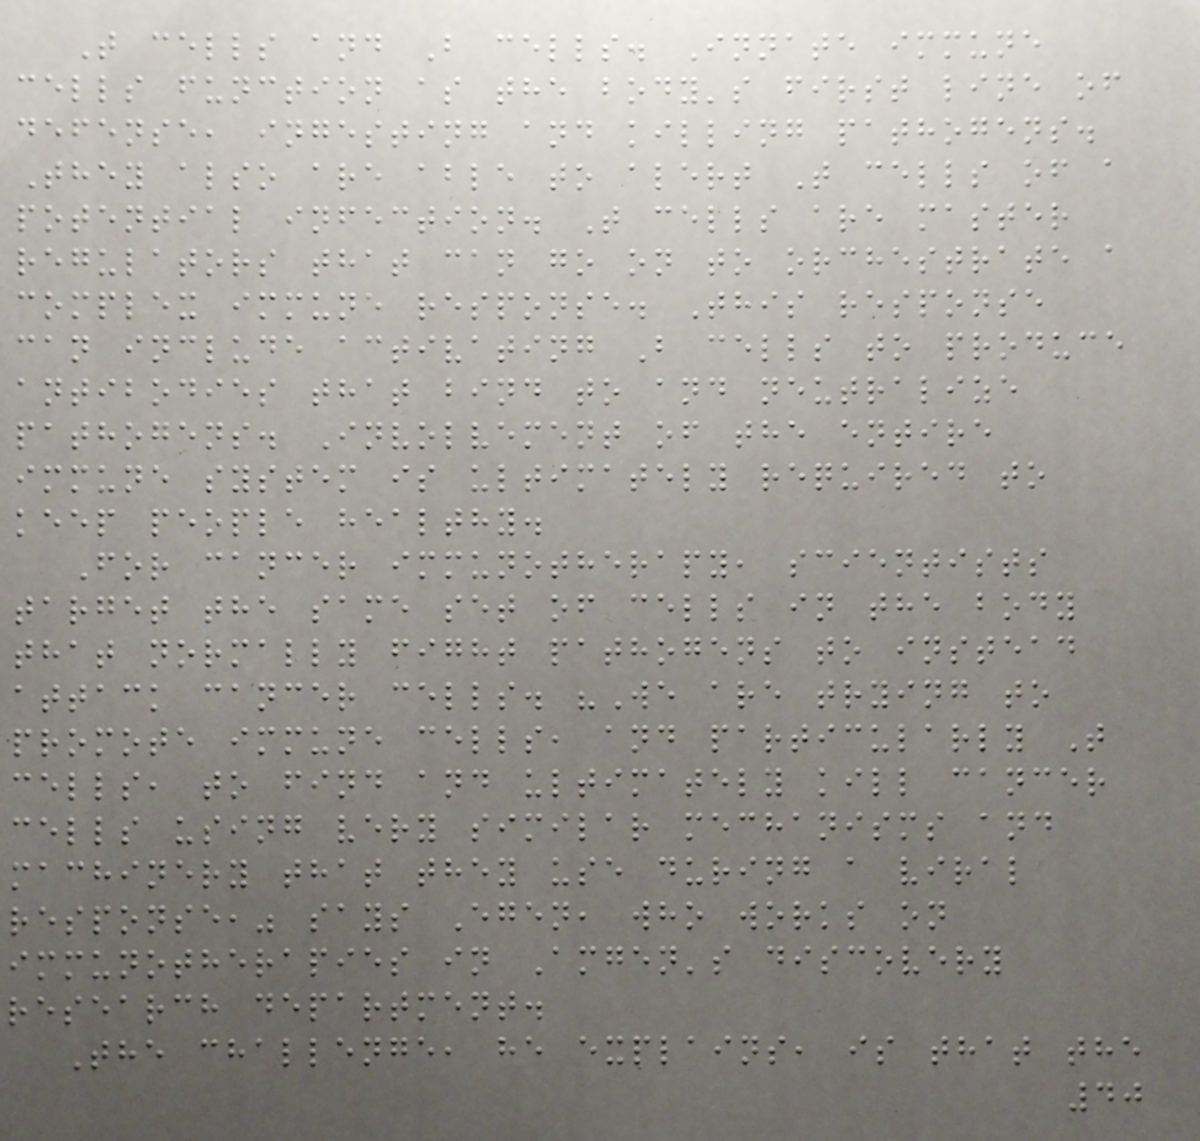T cells and B cells. Innate immune
cells function as the body's first line of
defense, ingesting and killing pathogens.
They also are able to alert T cells of a
potential infection. T cells are master
regulators that can go on to orchestrate a
complex immune response. This response
can include activating B cells to produce
antibodies that bind to and neutralize
pathogens. Involvement of the entire
immune system is ultimately required to
keep people healthy.
For cancer immunotherapy, scientists
target the same set of cells in the body
that normally fight pathogens to instead
attack cancer cells. "We are trying to
promote immune cells, and particularly T
cells, to find and ultimately kill cancer
cells using very similar mechanisms and
machinery that they use during a viral
response," says Egen, who works on
immunotherapies in Amgen's discovery
research department.
The challenge, he explains, is that the
40
